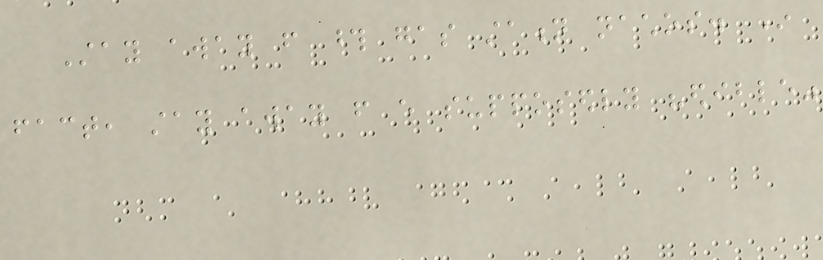Stay away from those gas station nachos. In
fact, stay away from every supposedly "edible"
